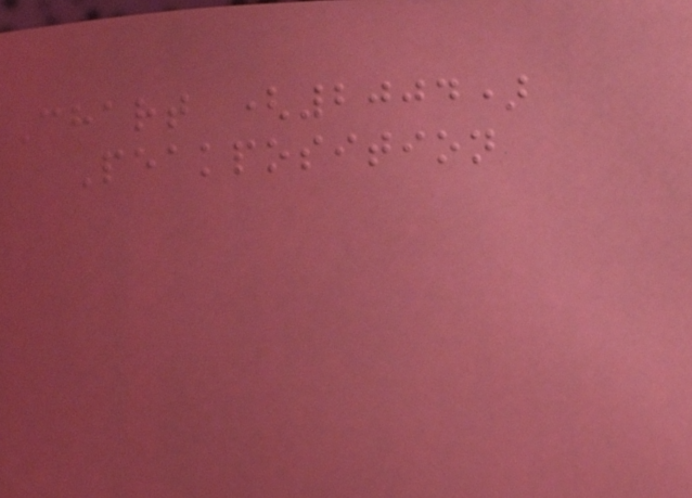Chart (2004)
Peakposition
